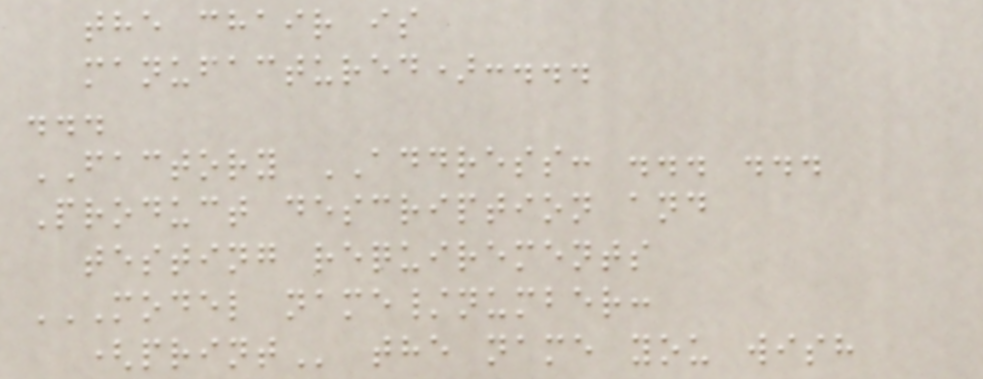the chair is
manufactured):...
...
FACTORY ADDRESS: ... ...
Product description and
testing requirements
MODEL NAME/NUMBER:
(PRINT the name you wish
